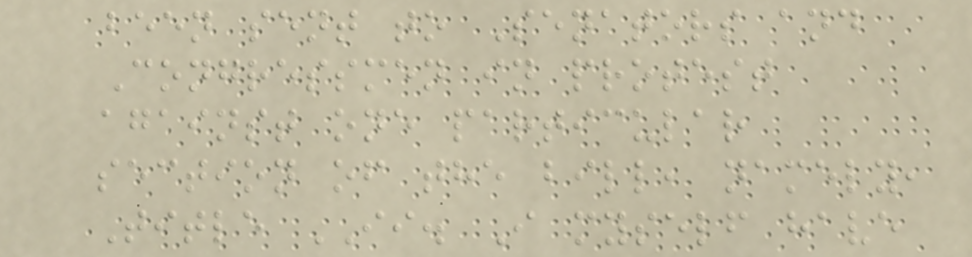been sent to Senators and
Congressmen in protest
against one particular
section of the bill, namely,
Title II. I myself have
